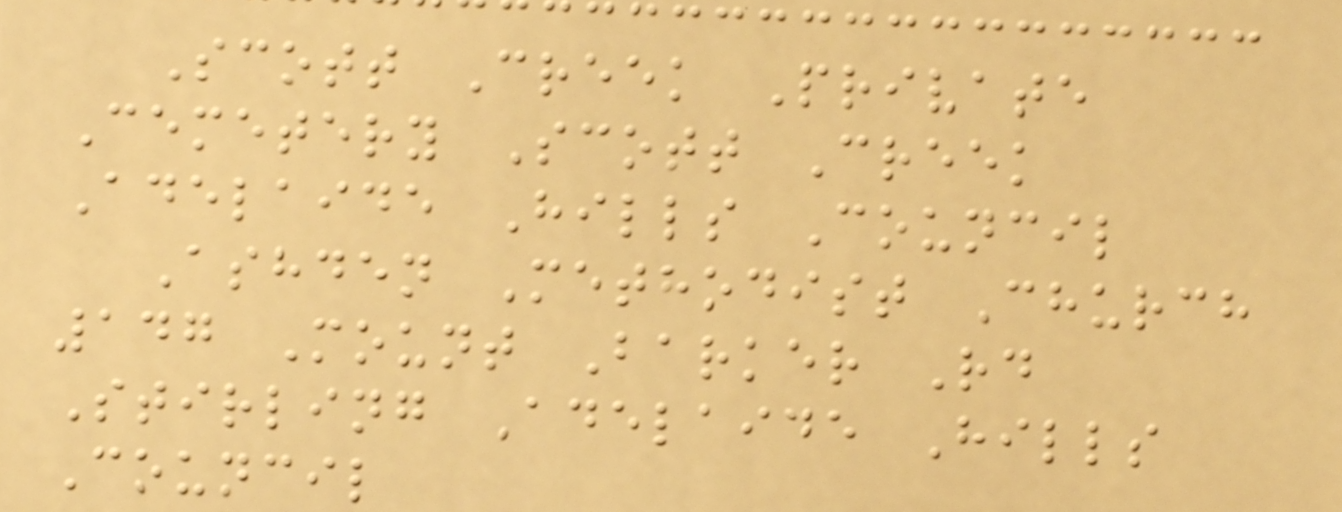Scott Creek Private
Cemetery Scott Creek
Adelaide Hills Council
Ashden Methodist Church
147 Mount Barker Rd
Stirling Adelaide Hills
Council
